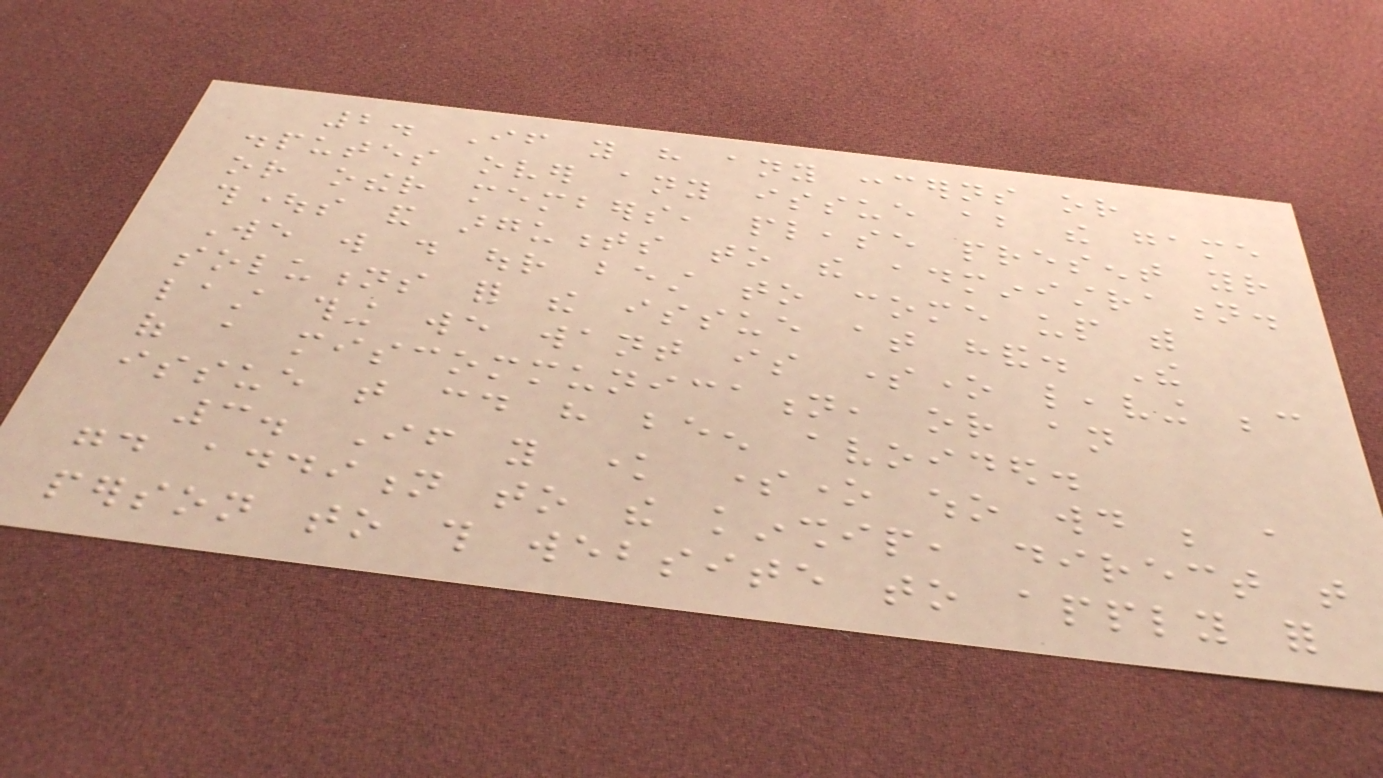2. If you have any concerns or
disputes over any issue about the game
or other members, please present your
thoughts and arguments to the administration.
We will do our best to come up with
solutions for the issue at hand. The
last thing we want is someone leaving because
of a miscommunication, or an
issue that could have been avoided.
3. If you know someone who would be a
good addition to the kinship, direct that
person to this website to apply for
